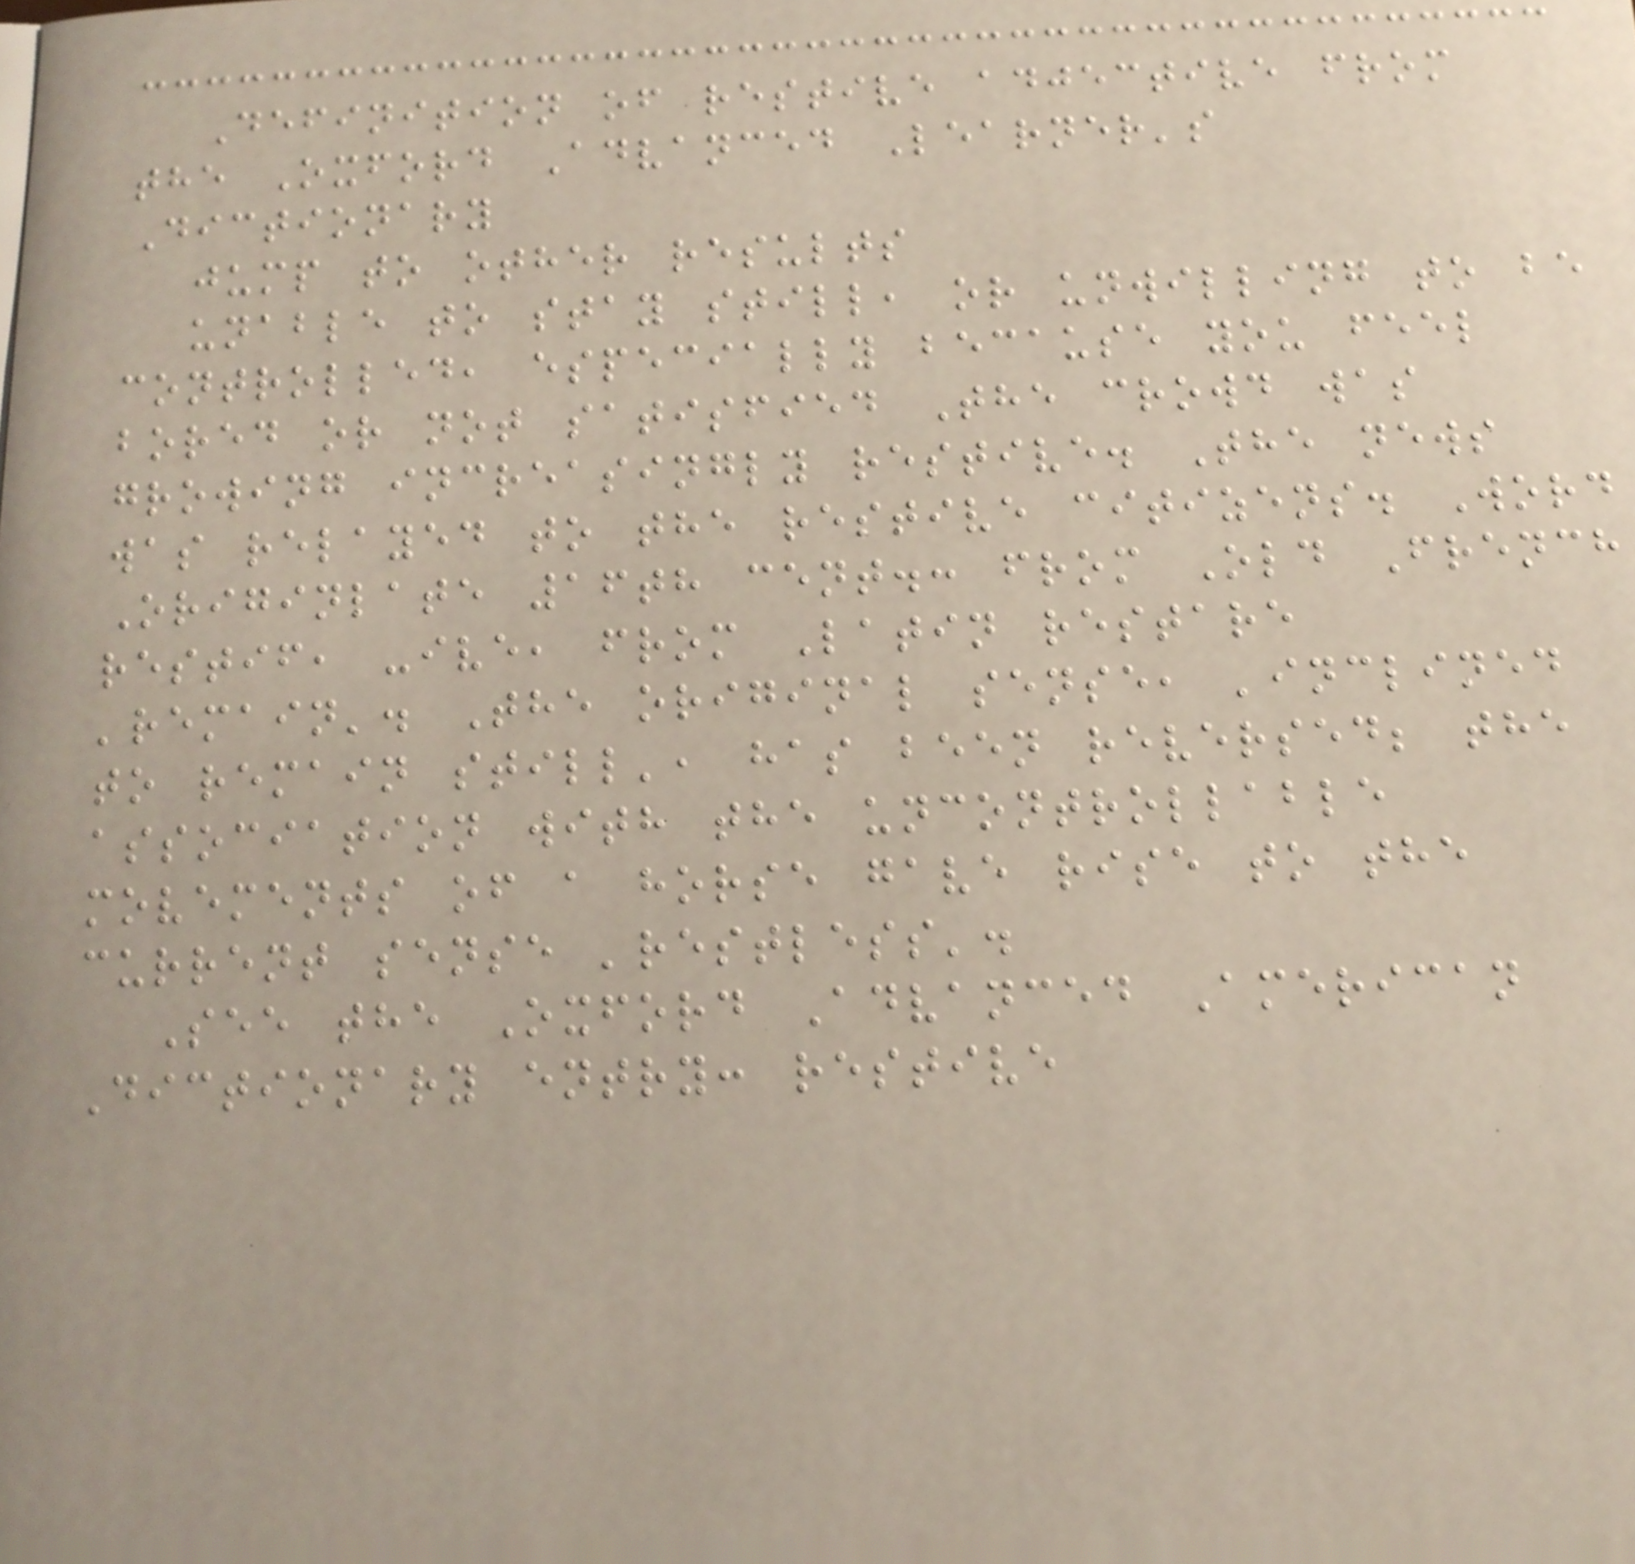Definition of restive adjective from
the Oxford Advanced Learner's
Dictionary
jump to other results
unable to stay still, or unwilling to be
controlled, especially because you feel
bored or not satisfied The crowd was
growing increasingly restive. The news
was relayed to the restive citizens. Word
Originlate 16th cent.: from Old French
restif, -ive, from Latin restare
'remain'. The original sense, 'inclined
to remain still', has been reversed; the
association with the uncontrollable
movements of a horse gave rise to the
current sense 'restless'.
See the Oxford Advanced American
Dictionary entry: restive
